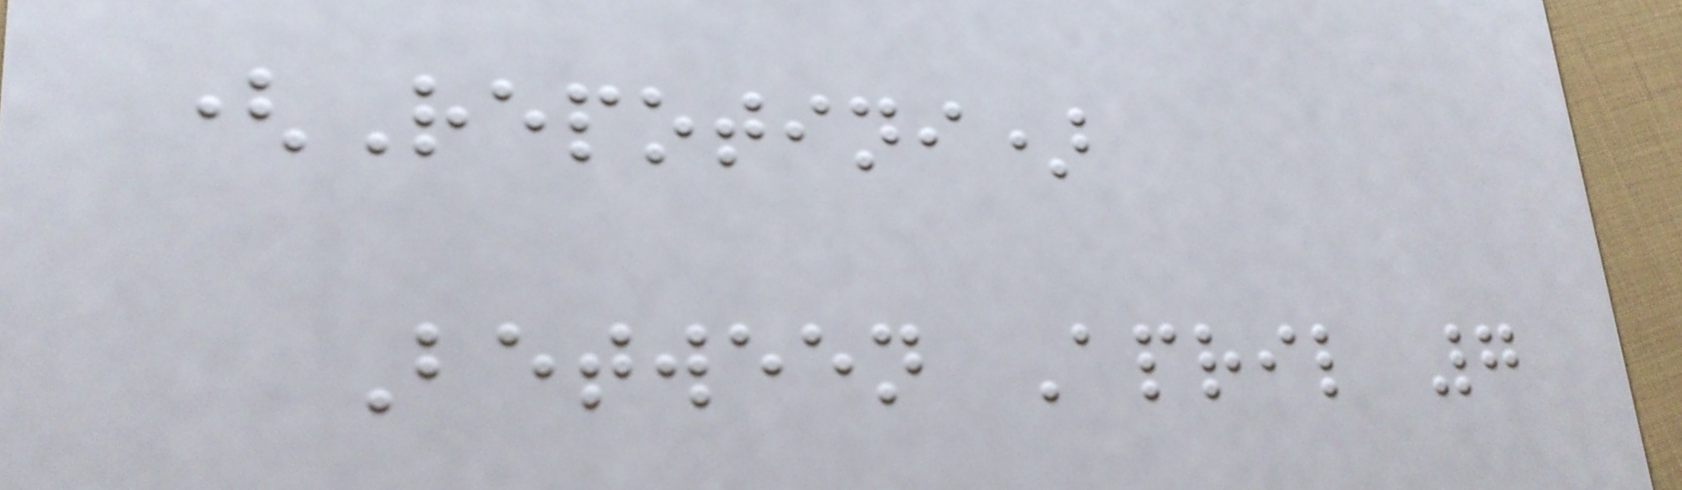(Repotini)
Between April 7
